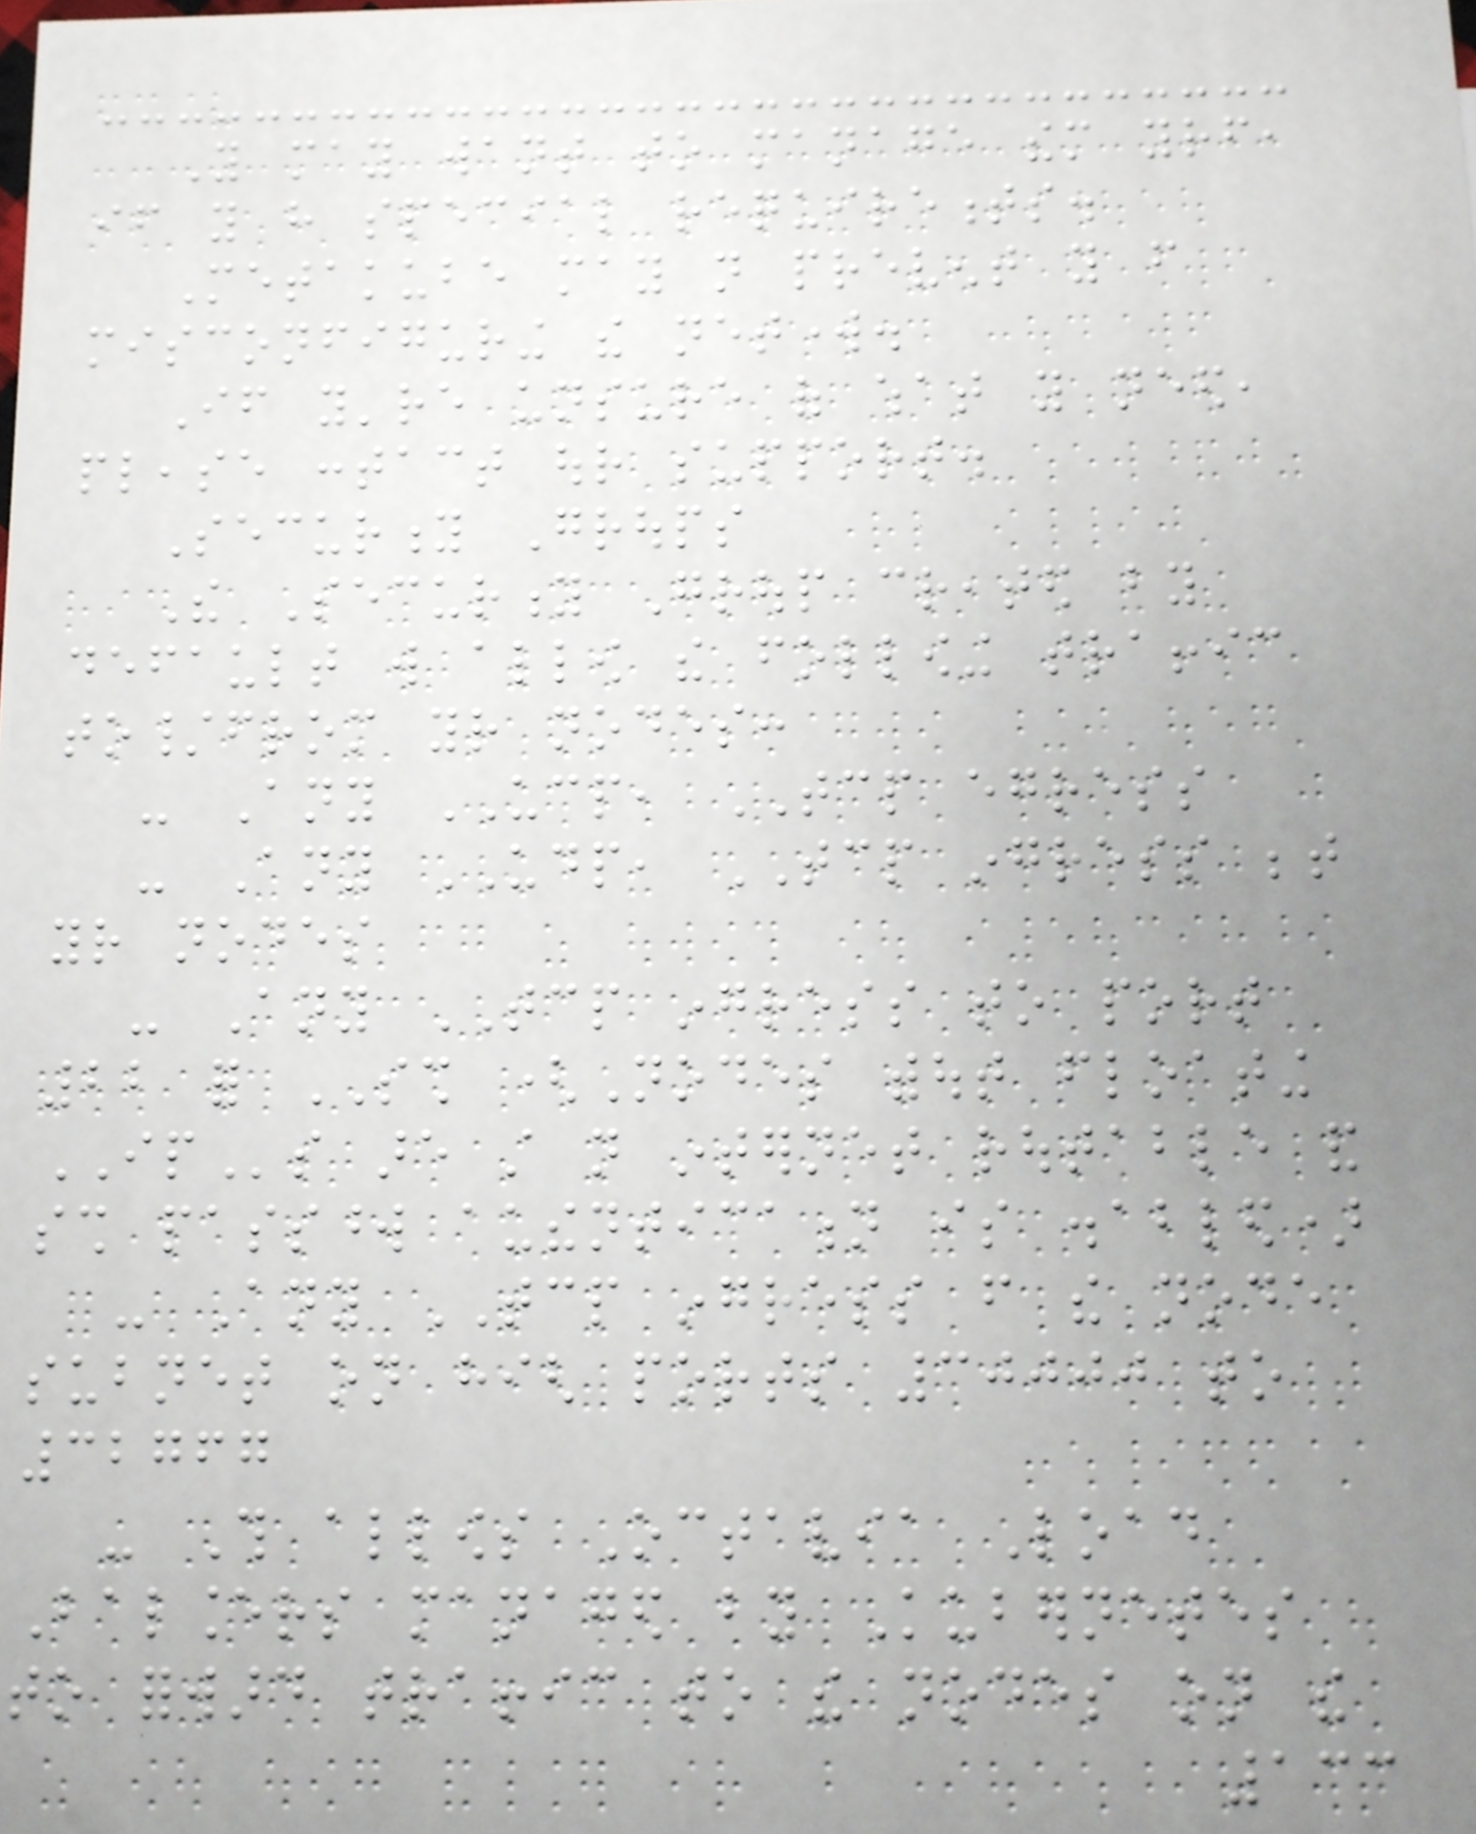You may want to manage them yourself,
if you have special requirements.
Metakube may not prevent you from
misconfiguring the network.
If you're unsure of what you need,
please contact our support.
Security Groups
The Security Group created by
default will allow the following traffic
to/from your nodes:
- Any UCP, TCP egress
- Any UDP, TCP ingress between
your nodes
- Any TCP ingress to port
22 for SSH (Nodes without floating
IPs are still not internet routable and
ssh password authentication is disabled)
- Any TCP ingress from the node
subnet on high ports 30000 to
32767
- This allows Octavia Load
Balancers managed by Kubernetes
to forward traffic to the nodes on the
133
